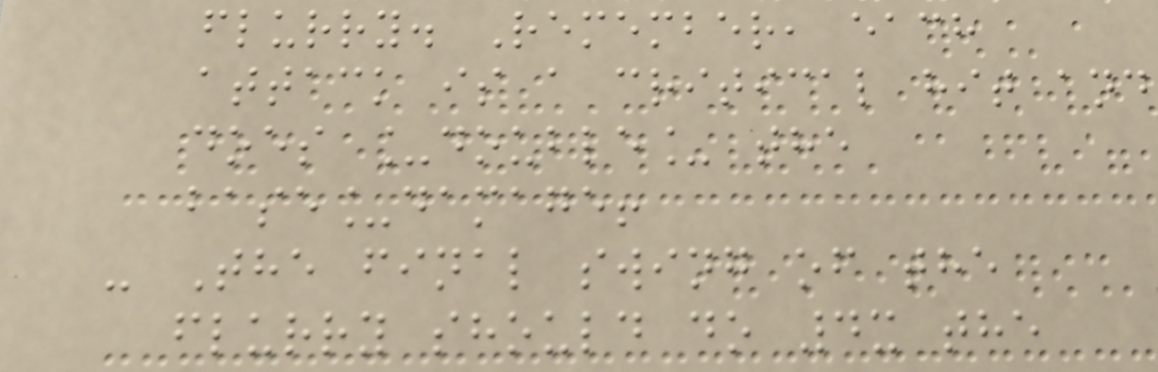flurry. Remember, each
attack is a critical hit and
does _double_ the
base_damage!
- The final swing of the
flurry should do 4x the
